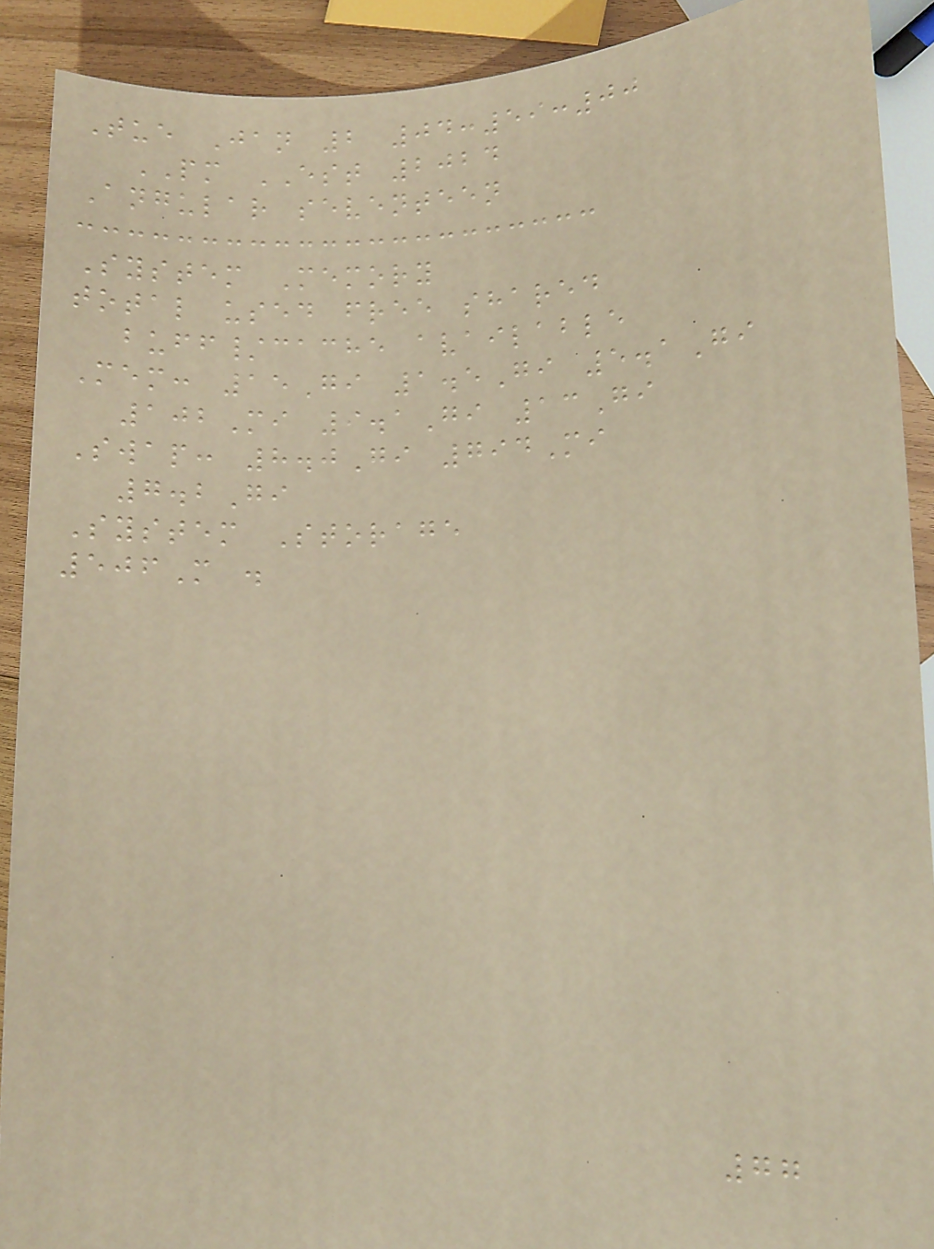Tue Jan 2 04:59:00
PM EST 2024
Angular seventeen
System Memory
total used free shared
buff/cache available
Mem: 15Gi 1.5Gi 5.1Gi
102Mi 9.1Gi 13Gi
Swap: 8.0Gi 794Mi
7.2Gi
System Storage
506M .
77
